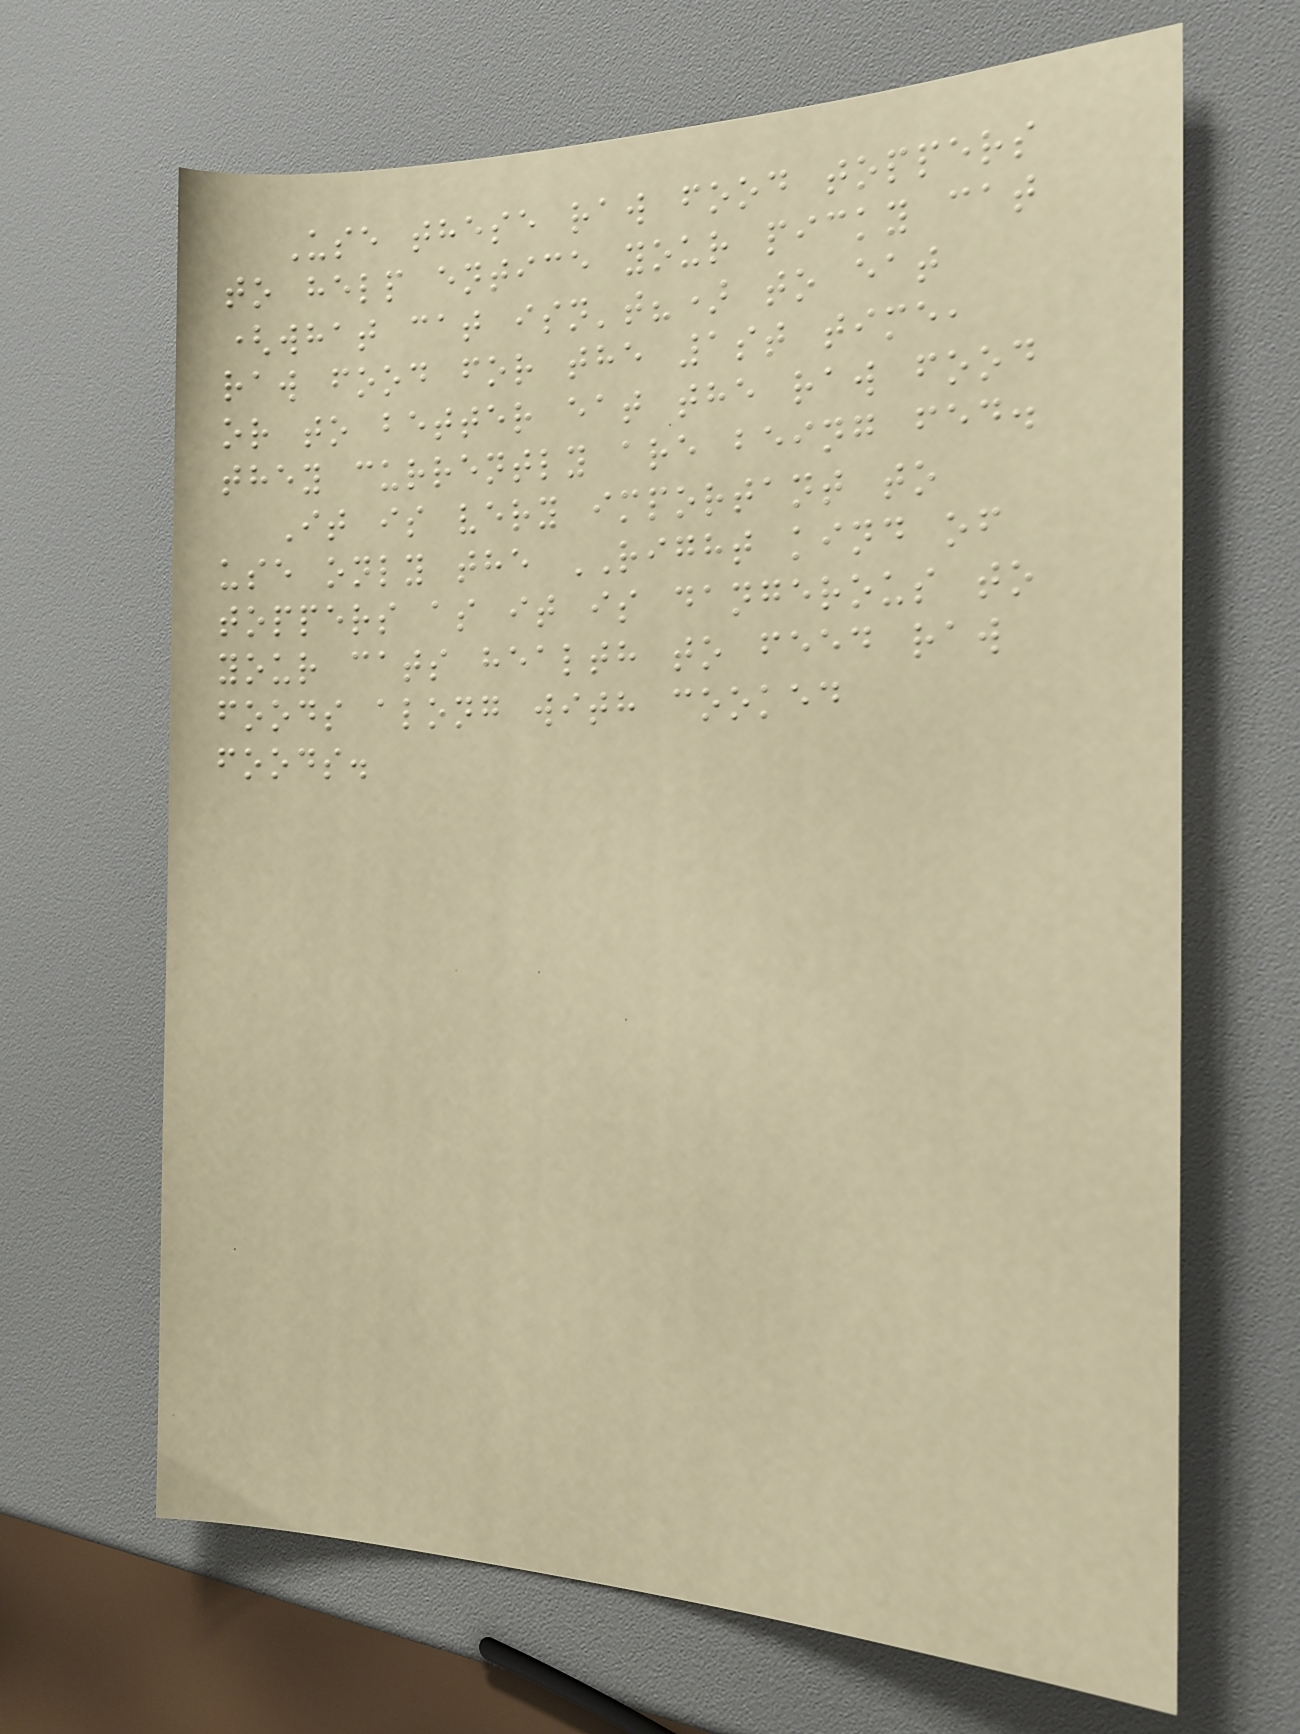Use these raw food toppers
to help entice your picky cat
(what cat isn't?) to eat
raw food for the 1st time,
or to better eat the raw food
they currently are being fed.
It is very important to
use only the RIGHT kind of
toppers as it is dangerous to
your cats health to feed raw
foods along with cooked
foods.
